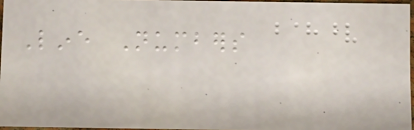Line Numbers
